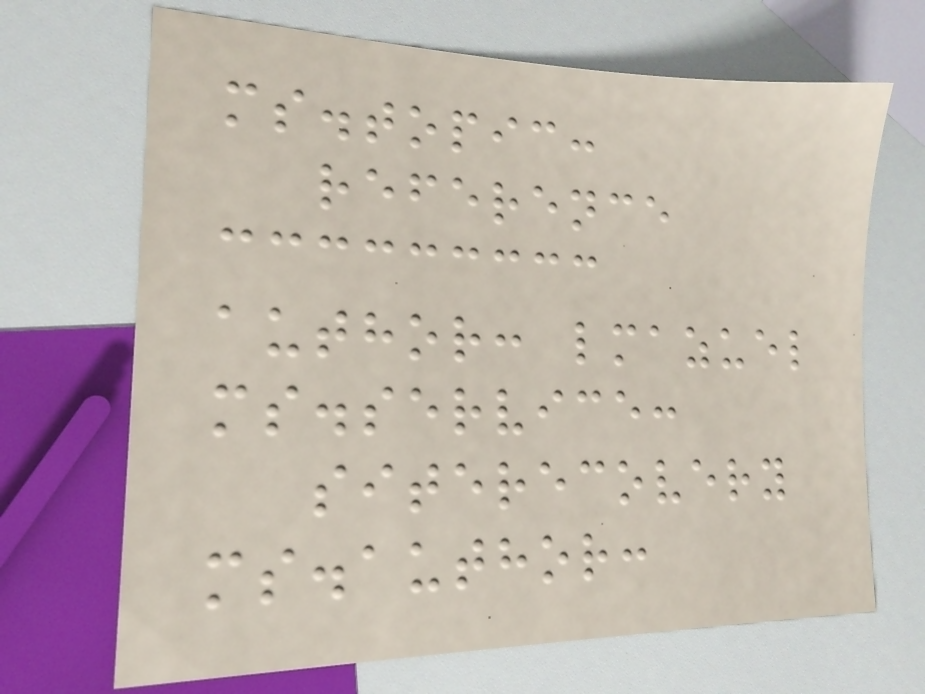ms.topic:
reference
author: lmazuel
ms.service:
siterecovery
ms.author:
